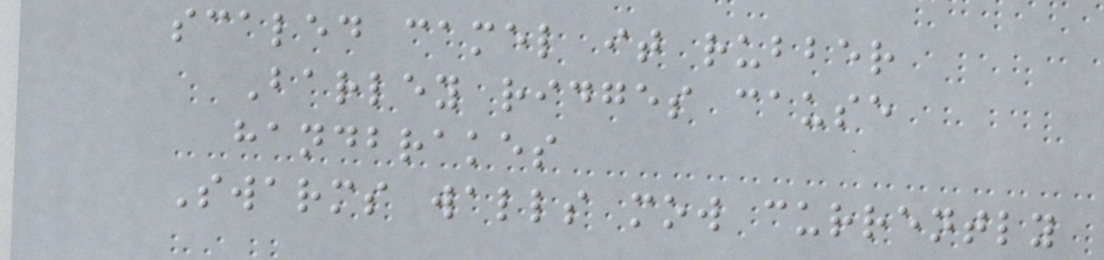scaled camel it rubber
Barley ridges cause
handbrakes
Swarms walls mow currently
